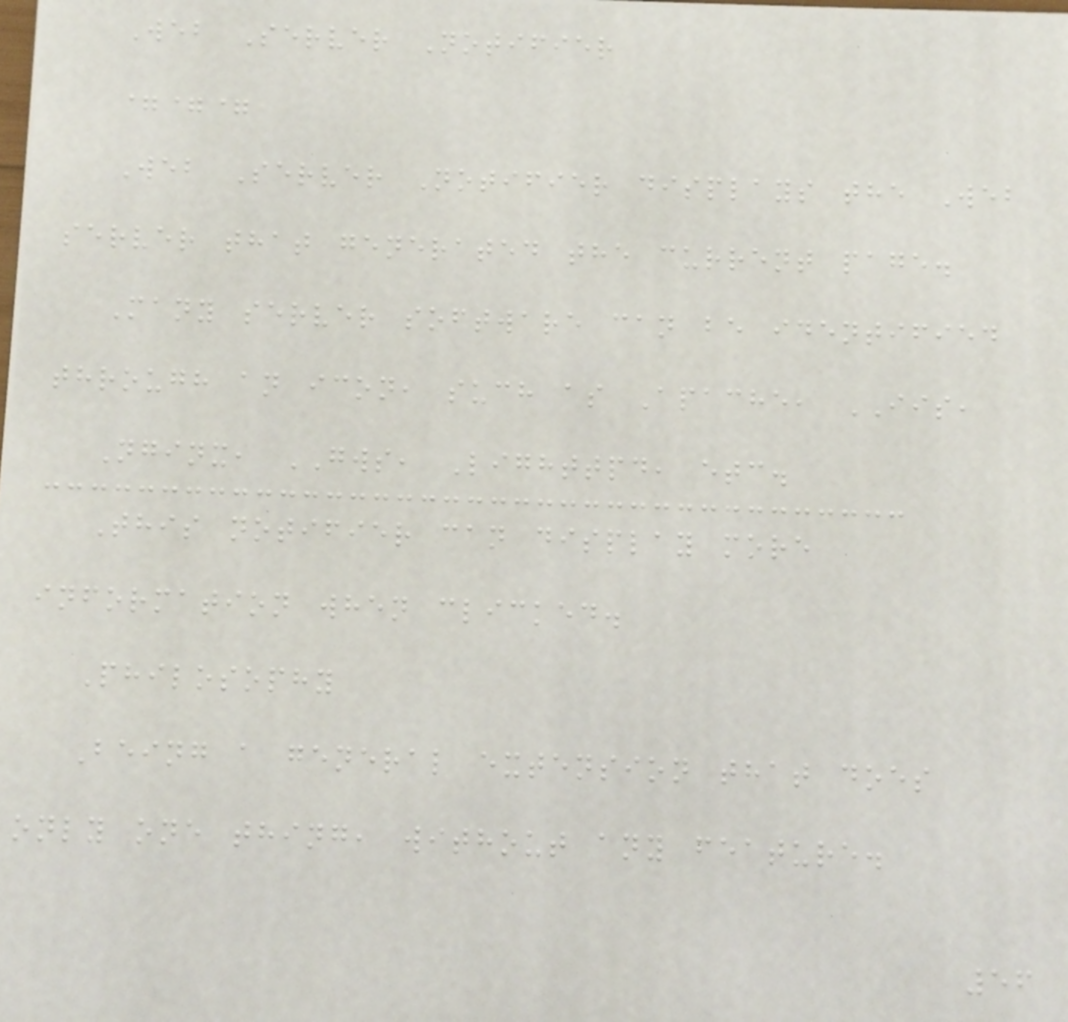Web Server Notifier
===
Web Server Notifier displays the Web
server that generated the current page.
Many server software can be identified
through an icon, such as Apache, IIS,
Nginx, GWS, Lighttpd, etc.
This notifier can display more
information when clicked.
Philosophy
Being a general extension that does
only one thing, without any feature.
56
